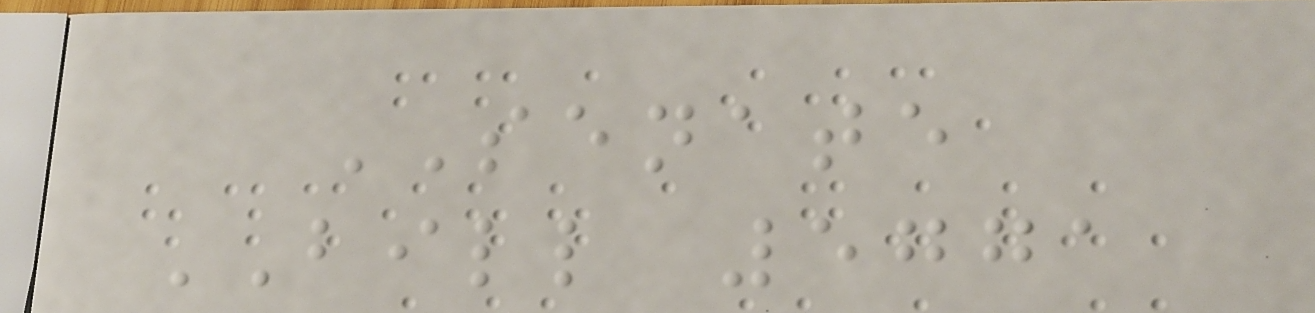SENATE
BILL 5771
